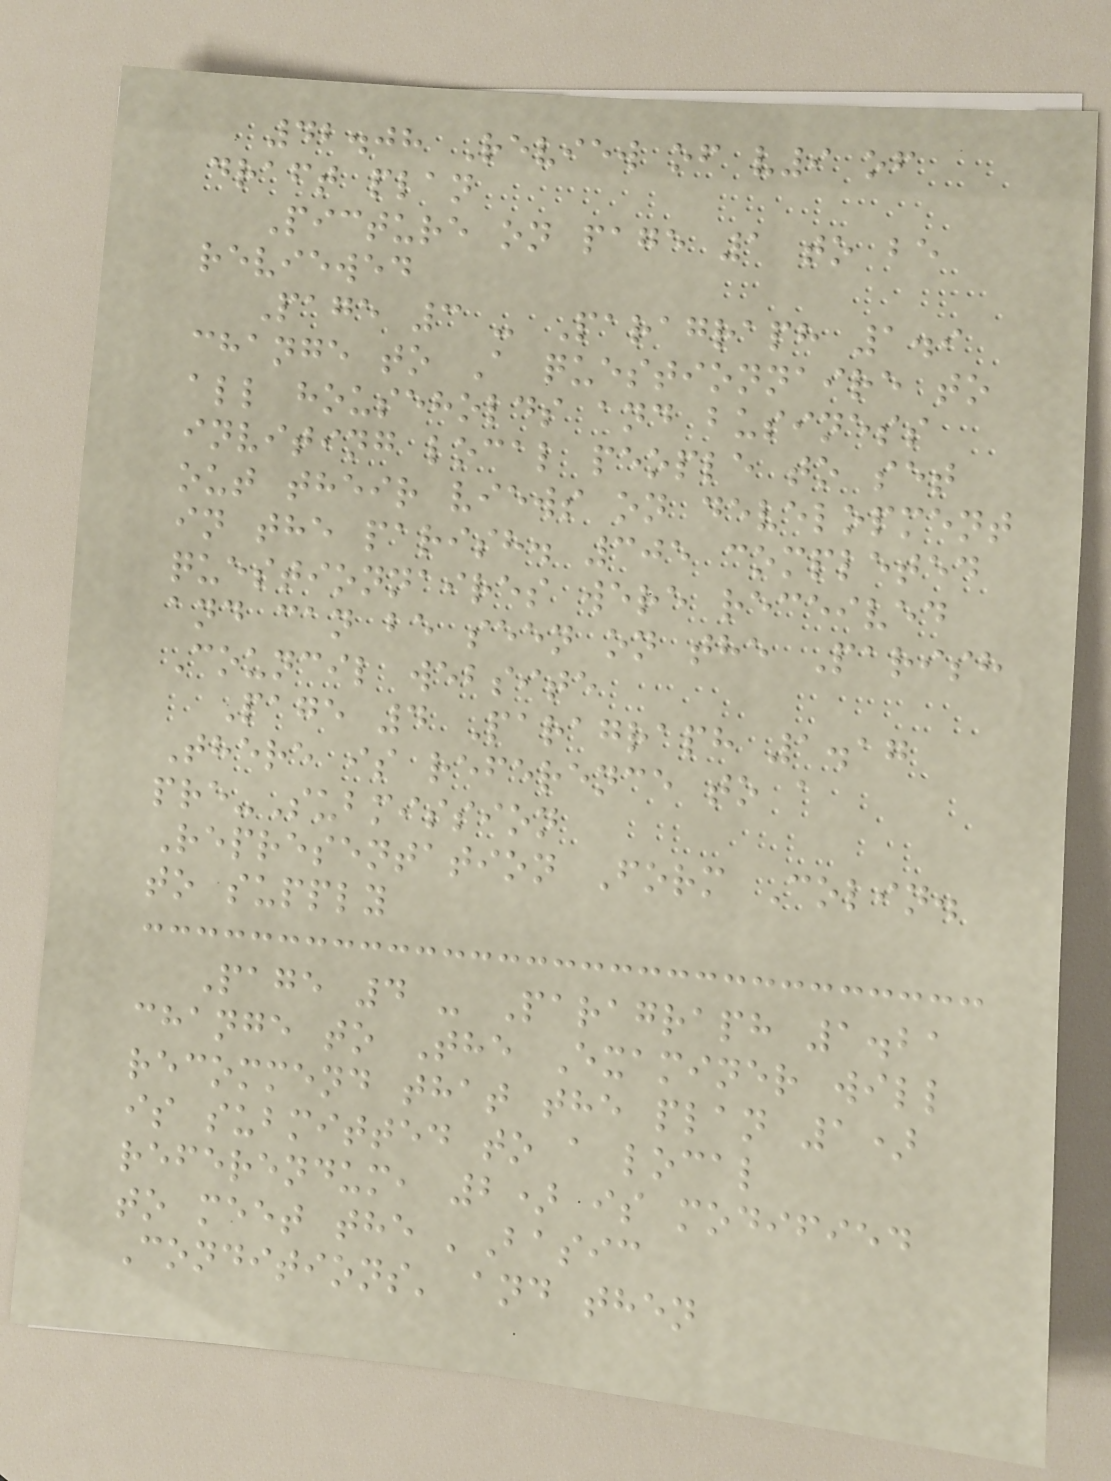42.08 Review of v9 of
draft plan
Picture on page 1 to be
reviewed
Page 3 - Paragraph 1.9
change to A questionnaire to
all households and business
inviting local people to set
out their views on development
in the parish. 305 completed
questionnaires were received
and can be seen on the Parish
Council website
Page 4 Paragraph 1.17
There is reference to a
pre-Submission
Representation Form Colin.
to supply
Page 4 - Paragraph 1.21
change to The Examiner will
recommend that the plan 1)
is submitted to a local
referendum, 2) is modified
to meet the 'Basic
Conditions' and then
